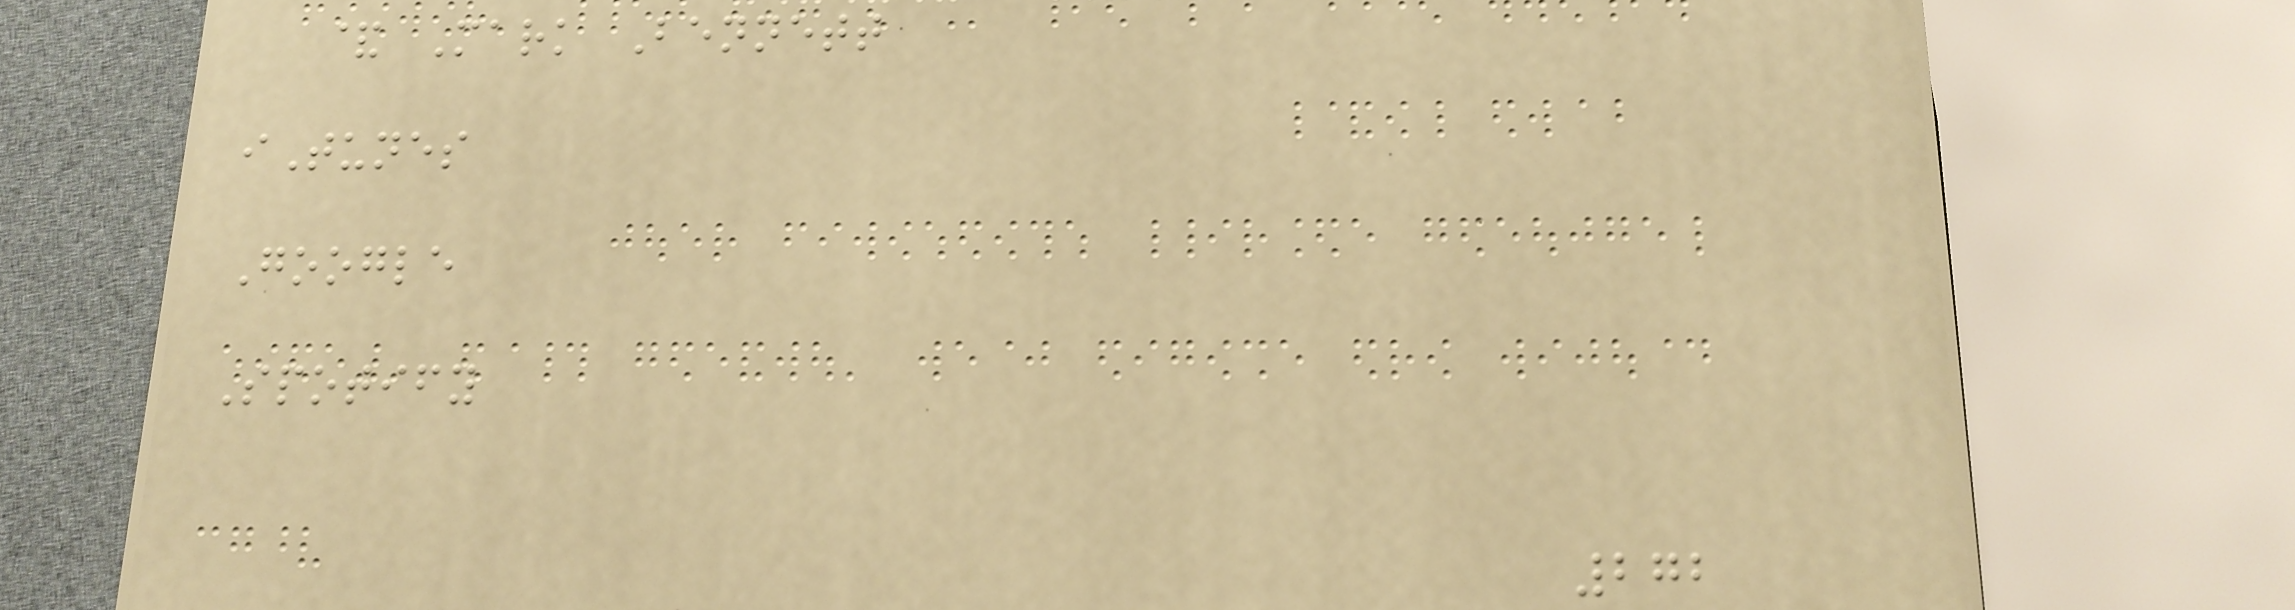& Mark Bennett
iTunes
Google
Spotify
272
